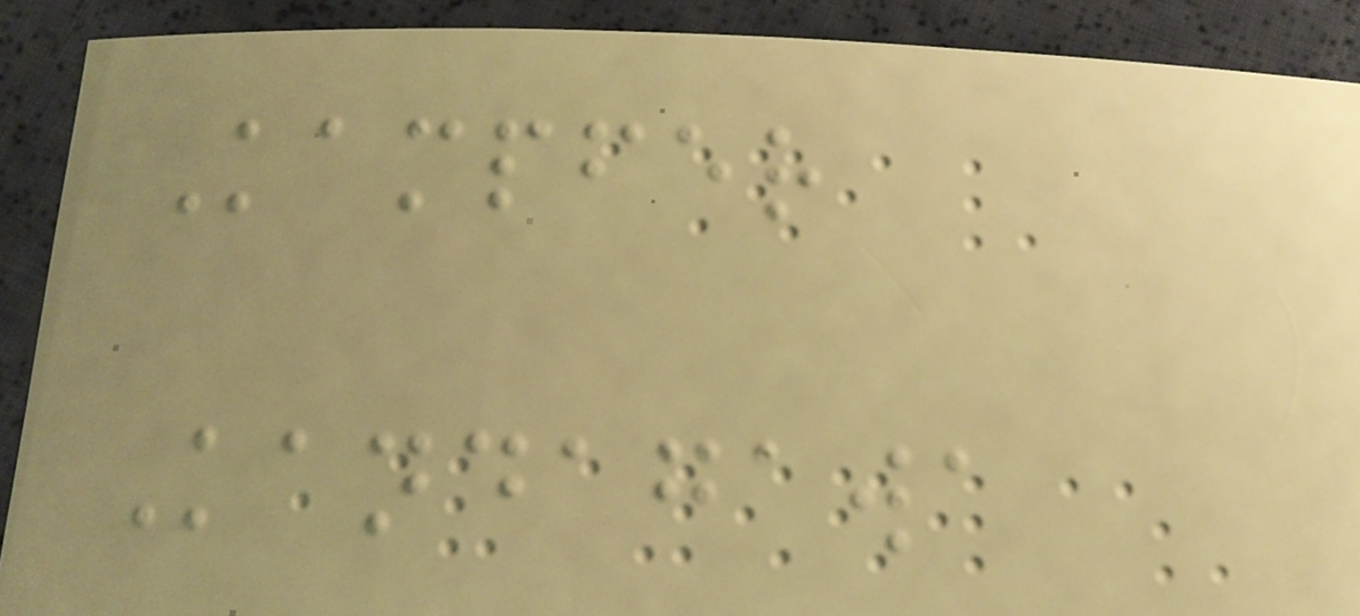Kampfer
Kandagawa
